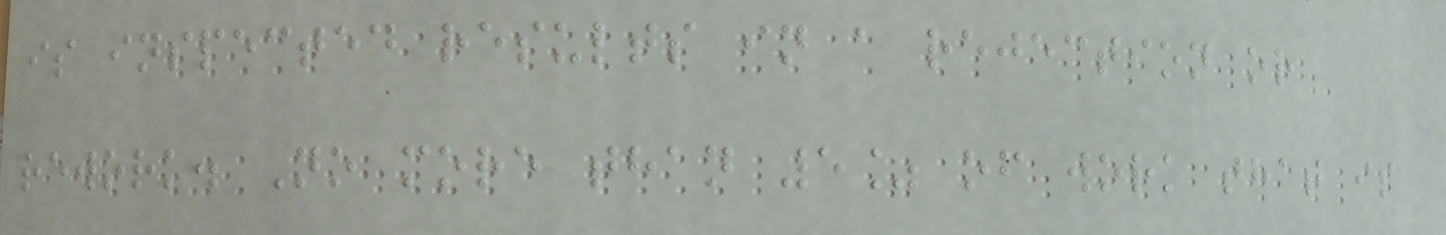is inspected results in a rejection or
rework. No more than 5% of work that is
